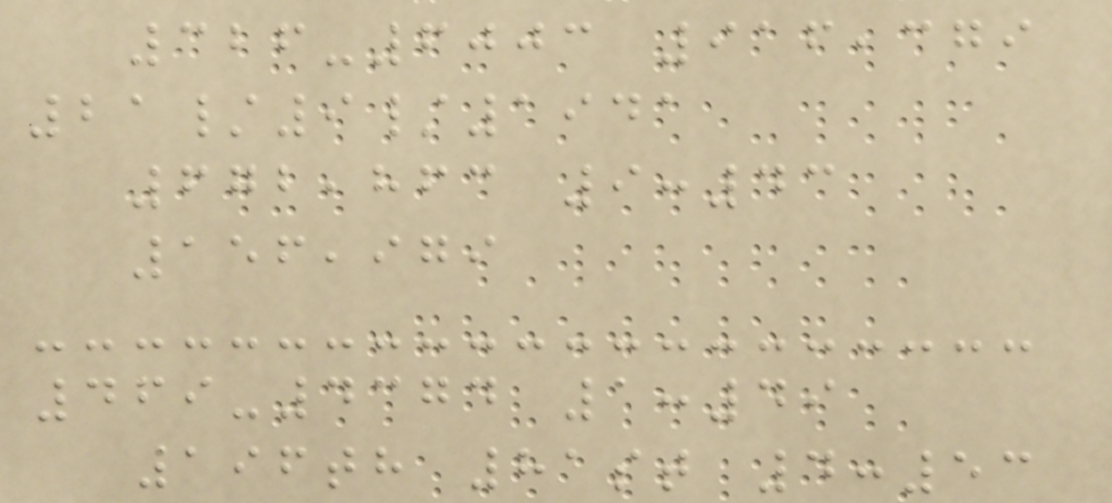326-6003 916,379
21/9/1941
672,863 9:43
156,979
469-4374 1:49
196th 81st 4:53
